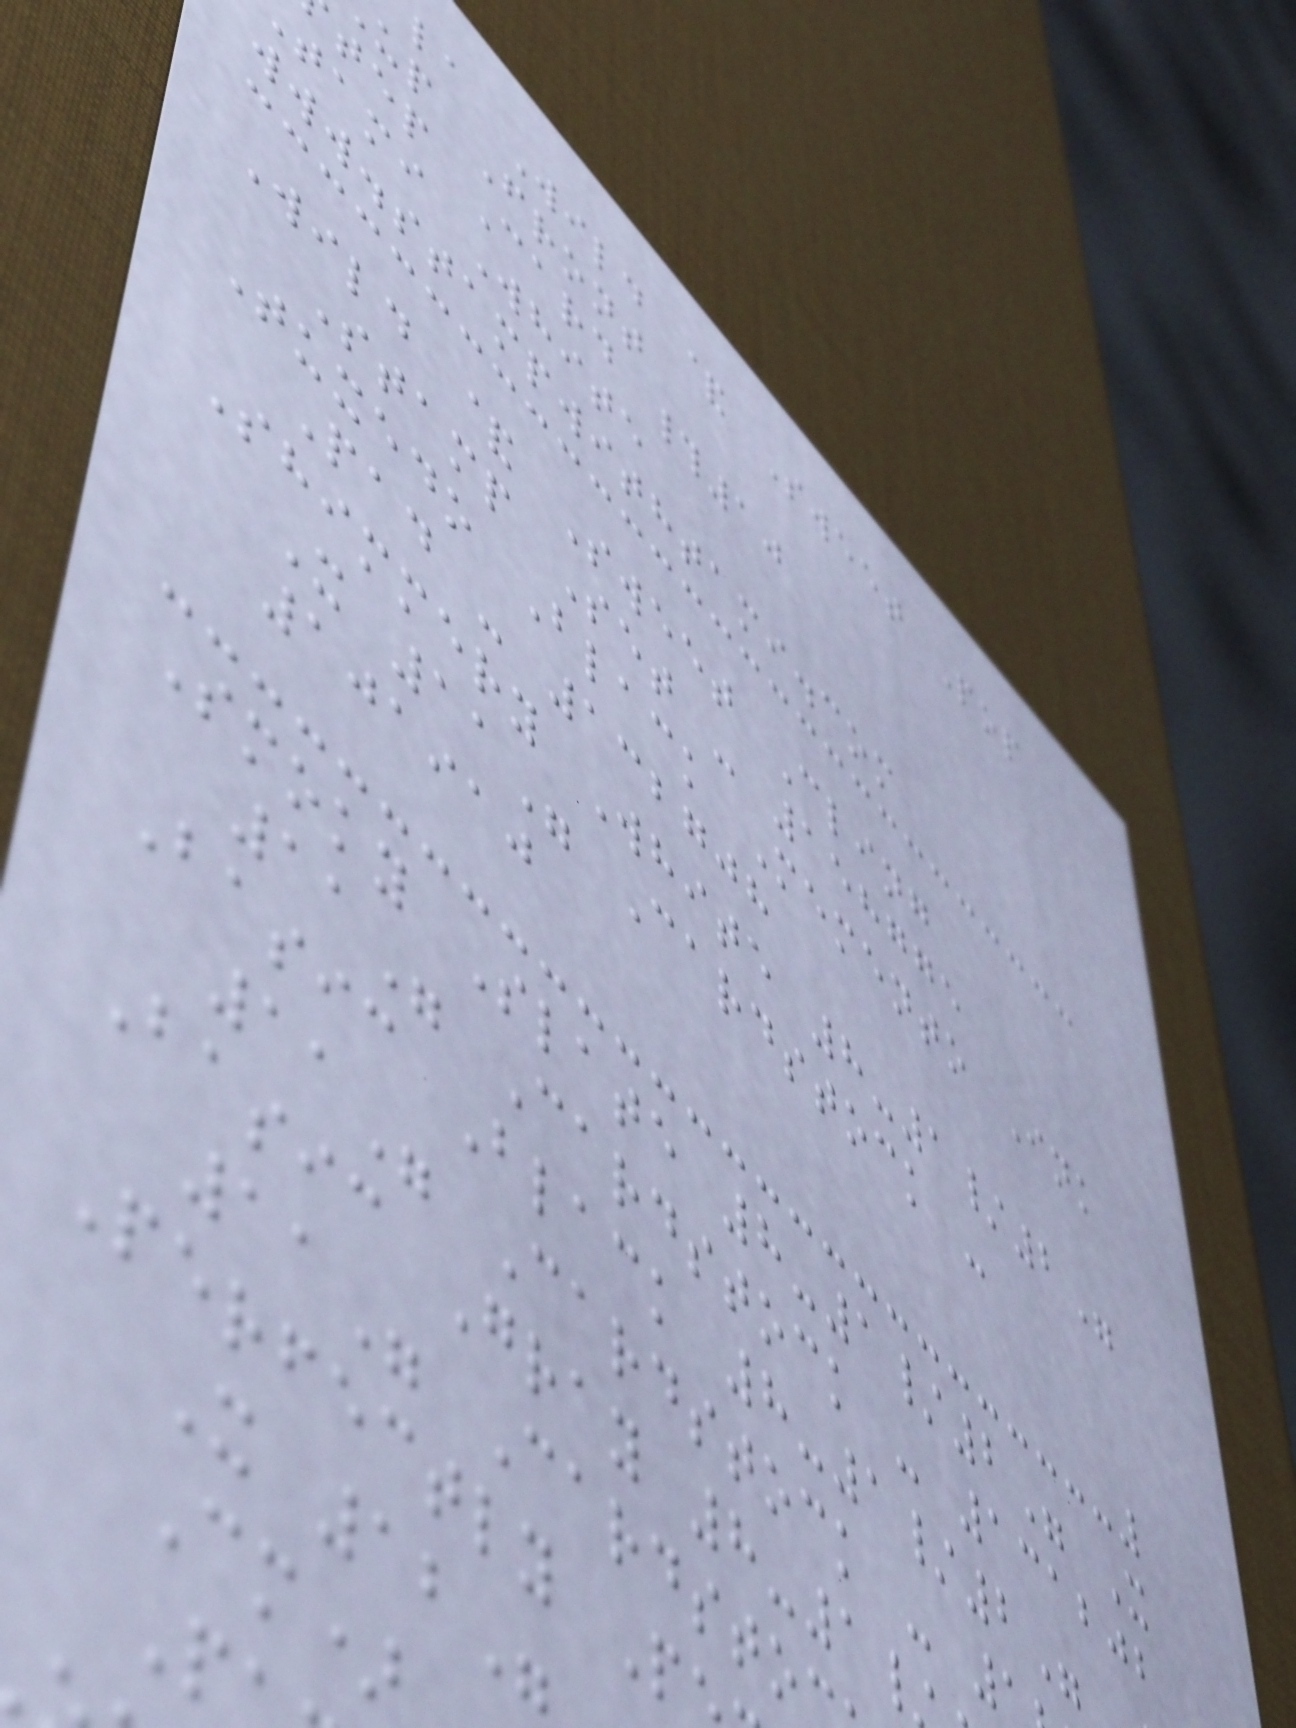la Wild & Sweet Pop
up Front
tep Card #10
tami White
www.stampwithtami.com
Wild & Sweet Cling
Stamp Set - 158775
Tuxedo Black Memento Ink
Pad - 132708
Shimmery White 8-1/2"
X 11" Cardstock -
101910
Smoky Slate 8-1/2" X
11" Cardstock - 131202
Basic Black 8-1/2"
11" Cardstock -
Basic Gray 8-1
11" Cardsto
Perfectly P
X 12"
